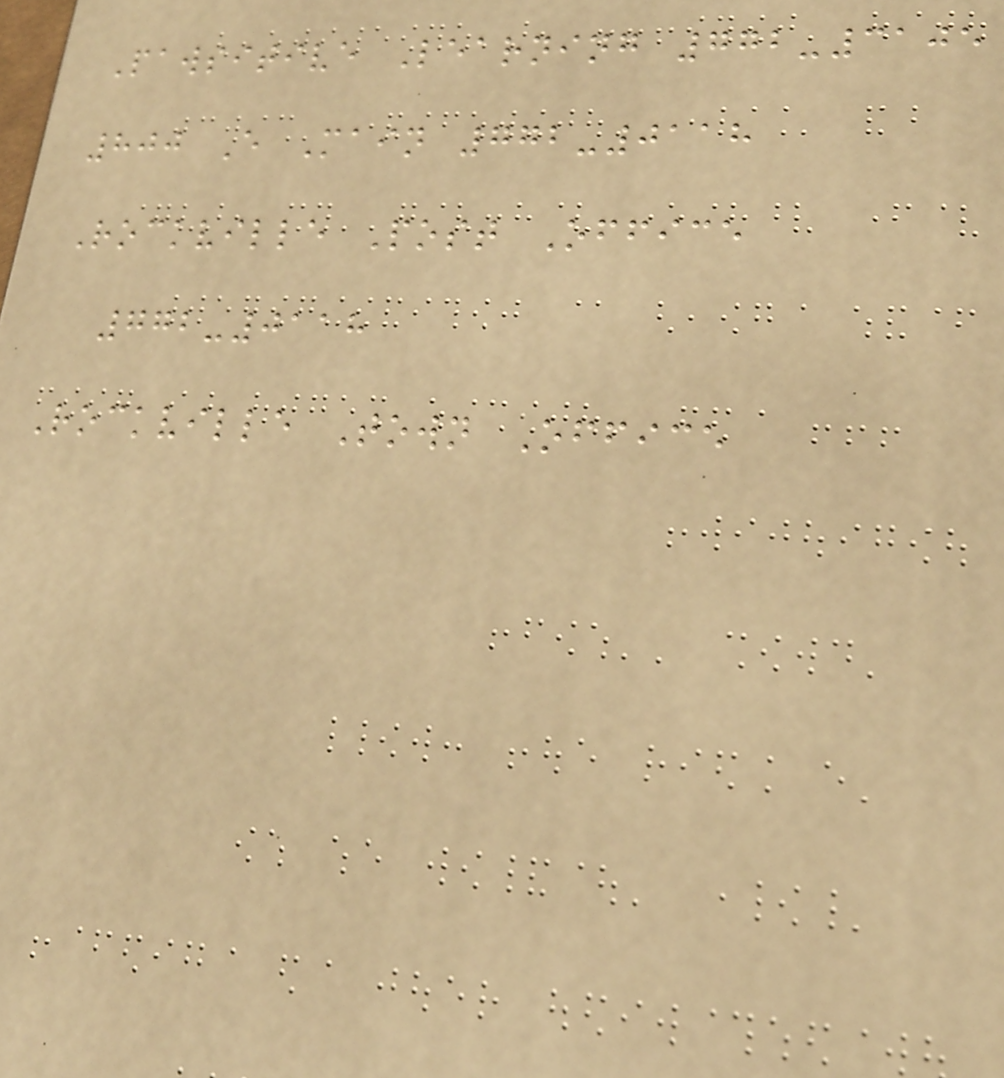Pawsitive Learning 772-3105
800 E Main 772-0118
Rockville Post Office
772-0118
Rockville Town Office
